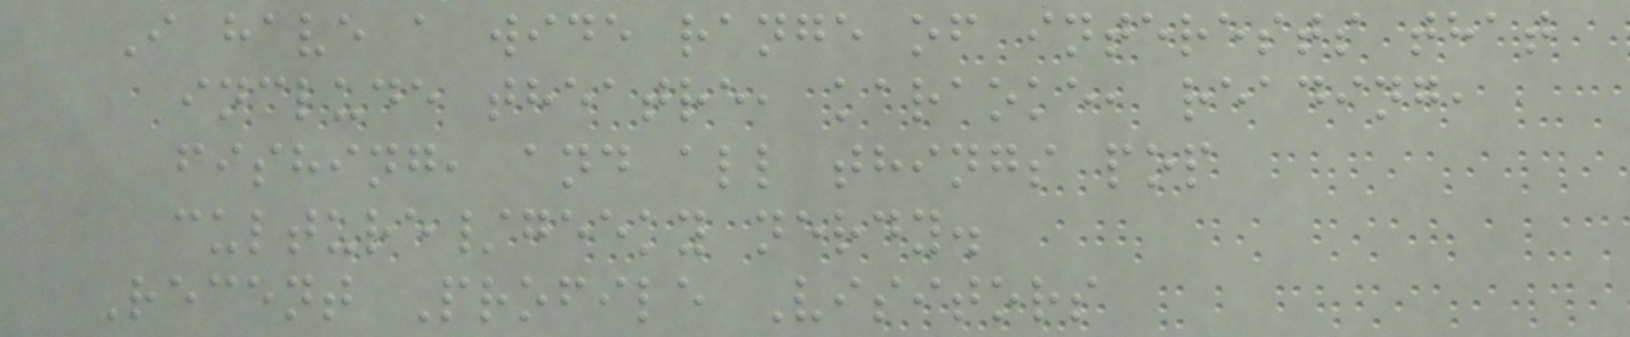I have a wide range of interests that
include theatre, karaoke, reading,
fishing, and all things pop
culture/geeky nerdy.
Recent Profile Visitors
